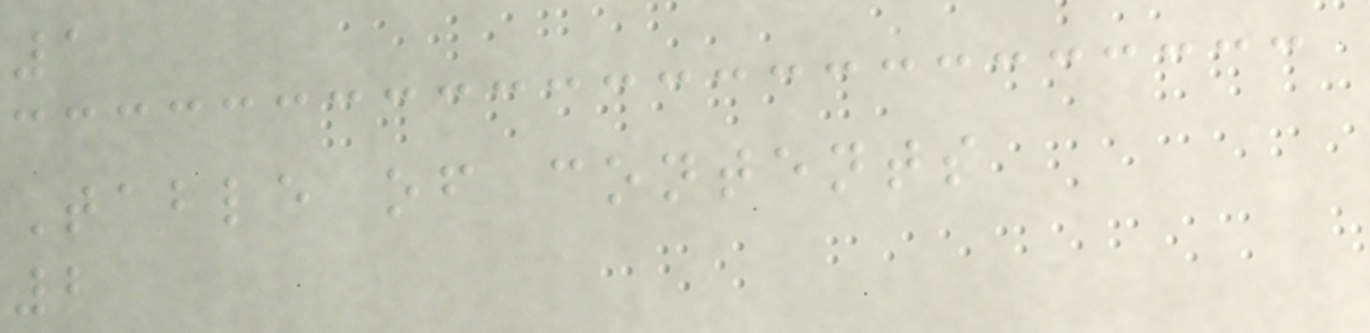1
Table of contents
2
